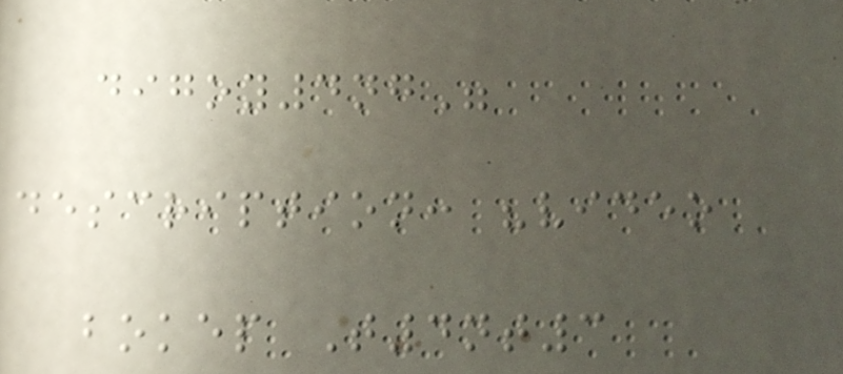digoy4ng"
description: "video
bokep T4nt3
